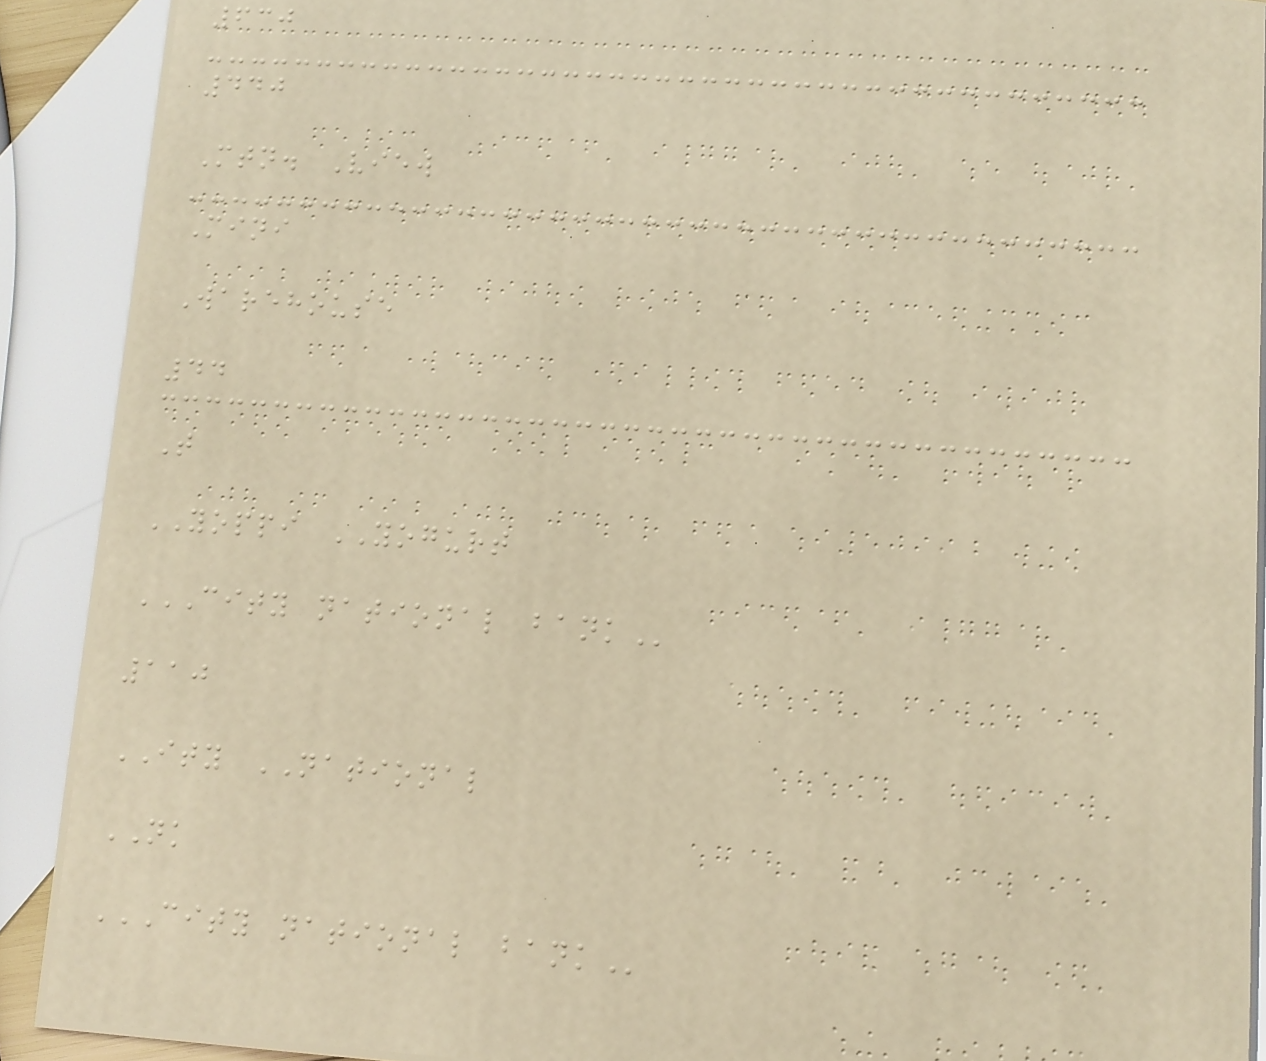630
440
Mtn. View
Mini
Warehouse
44
T
YOPPI YOGURT
CITY NATIONAL BANK
110
ITY NATIONAL
NK
CITY NATIONAL BANK
